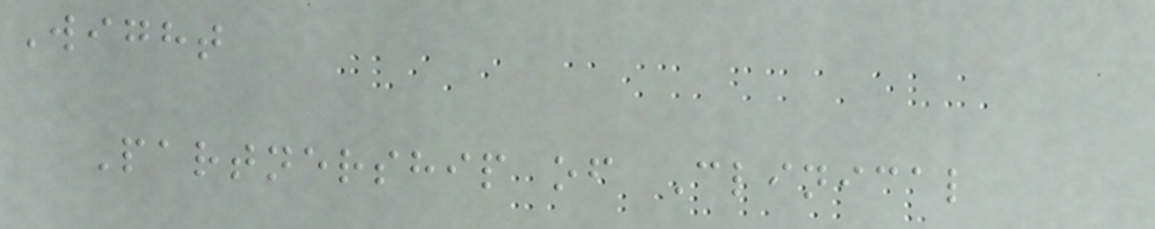Wight
Partnership of Clinical
